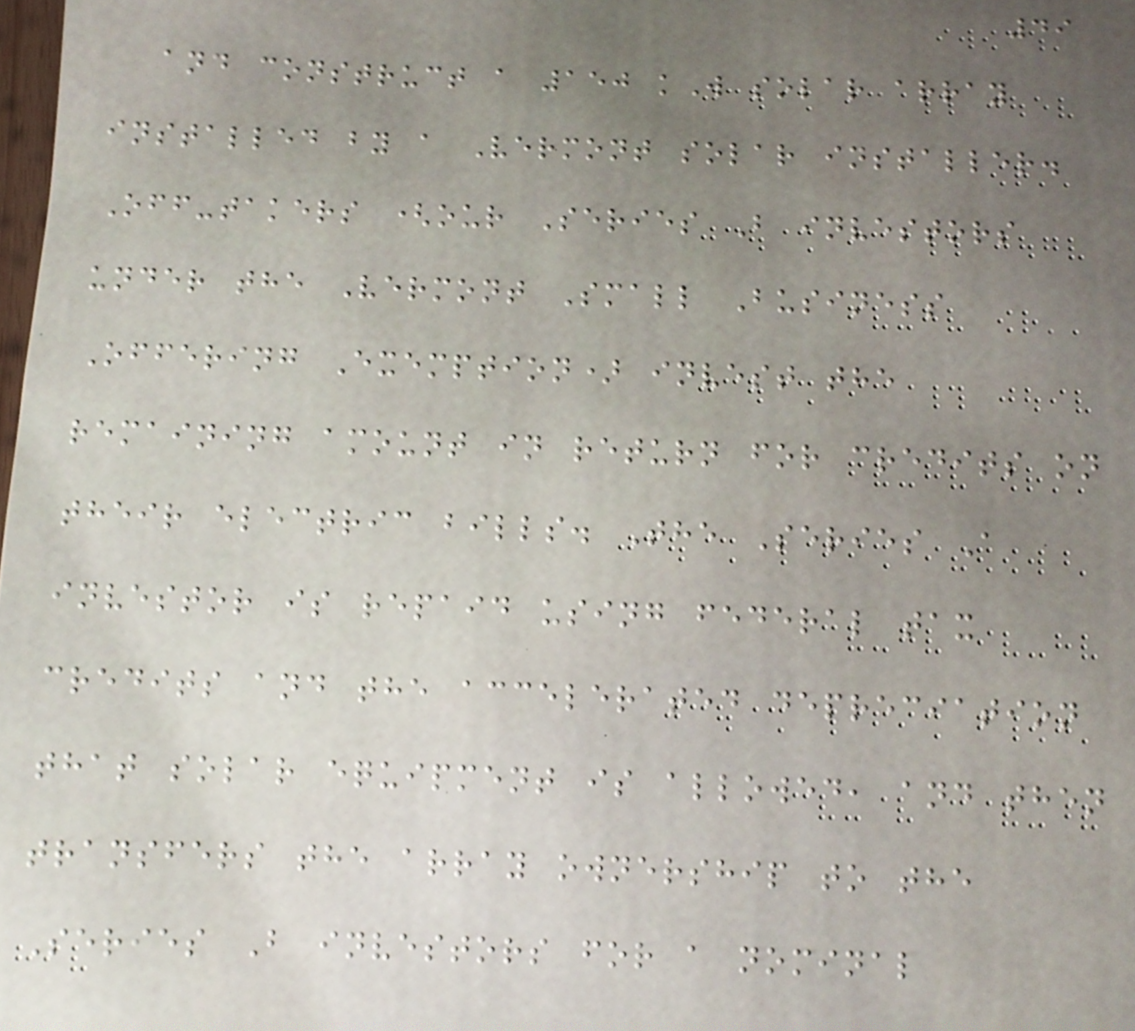49
and construct a 150 kW solar array
installed by a Vermont solar installer.
Off-takers (our Series B investors
under the Vermont Small Business
Offering Exemption) invest the
remaining amount in return for credits on
their electric bills. The Series A
investor is repaid using federal tax
credits and the accelerated depreciation
that solar equipment is allowed, and then
transfers the array ownership to the
Series B investors for a nominal
